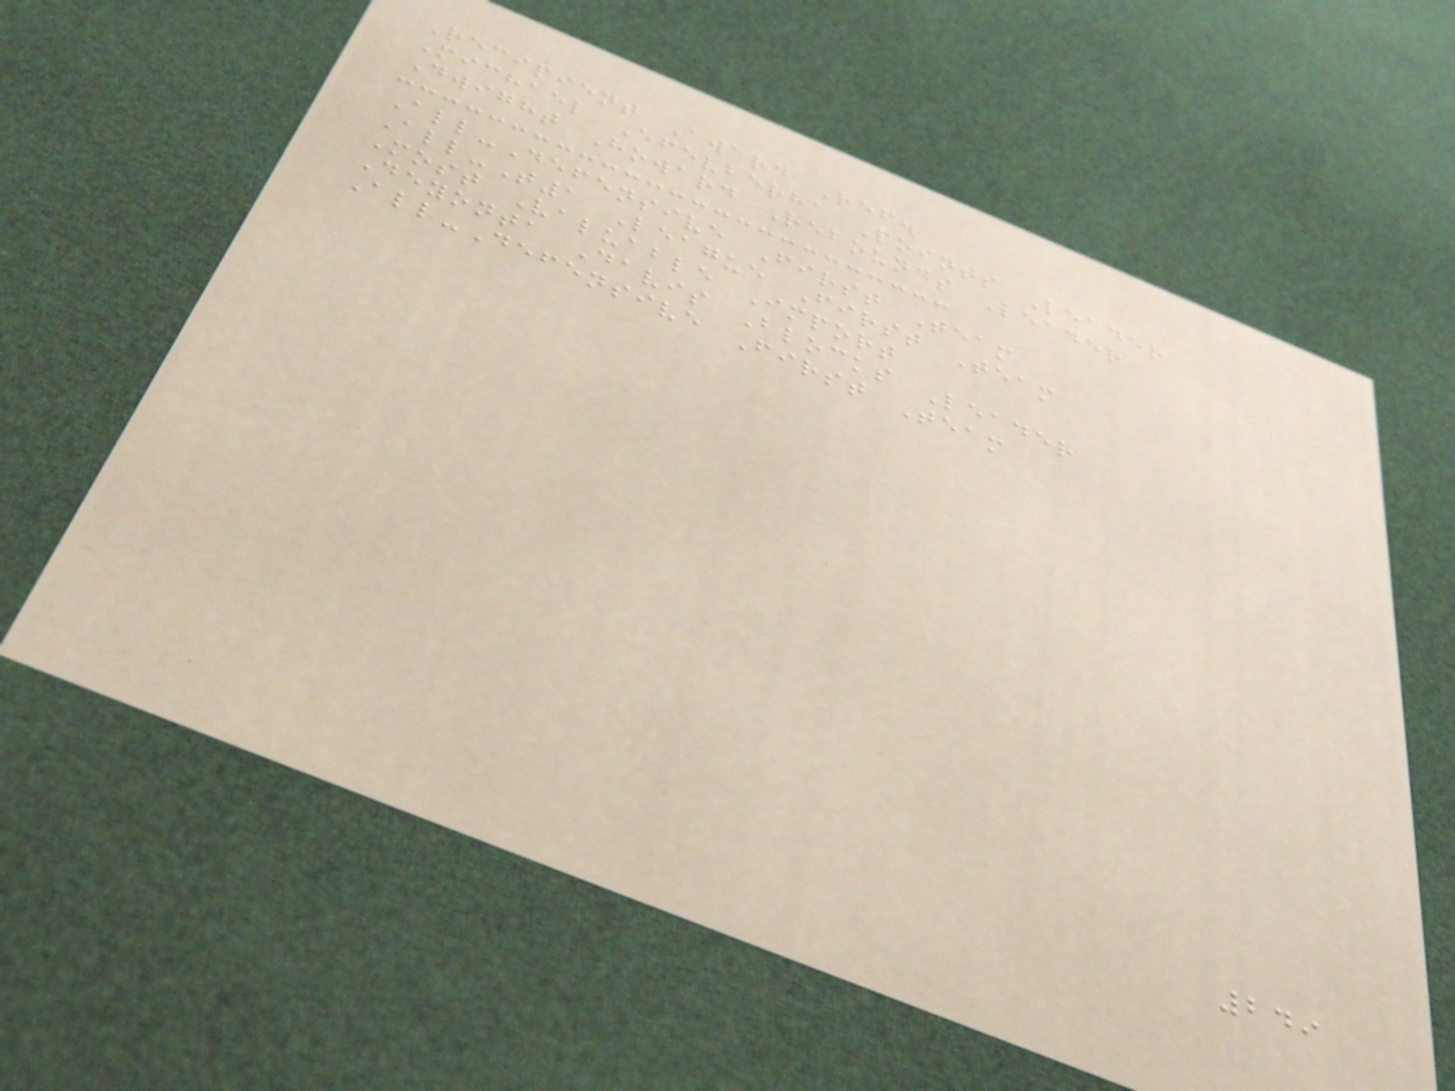Recipient Award Ref.
Michael Efevberha Points Leader
Dwight Howard Rebounds Leader
All-Defensive First Team
All-T1 League First Team
Most Valuable Import
Deyonta Davis Blocks Leader
All-Defensive First Team
249
